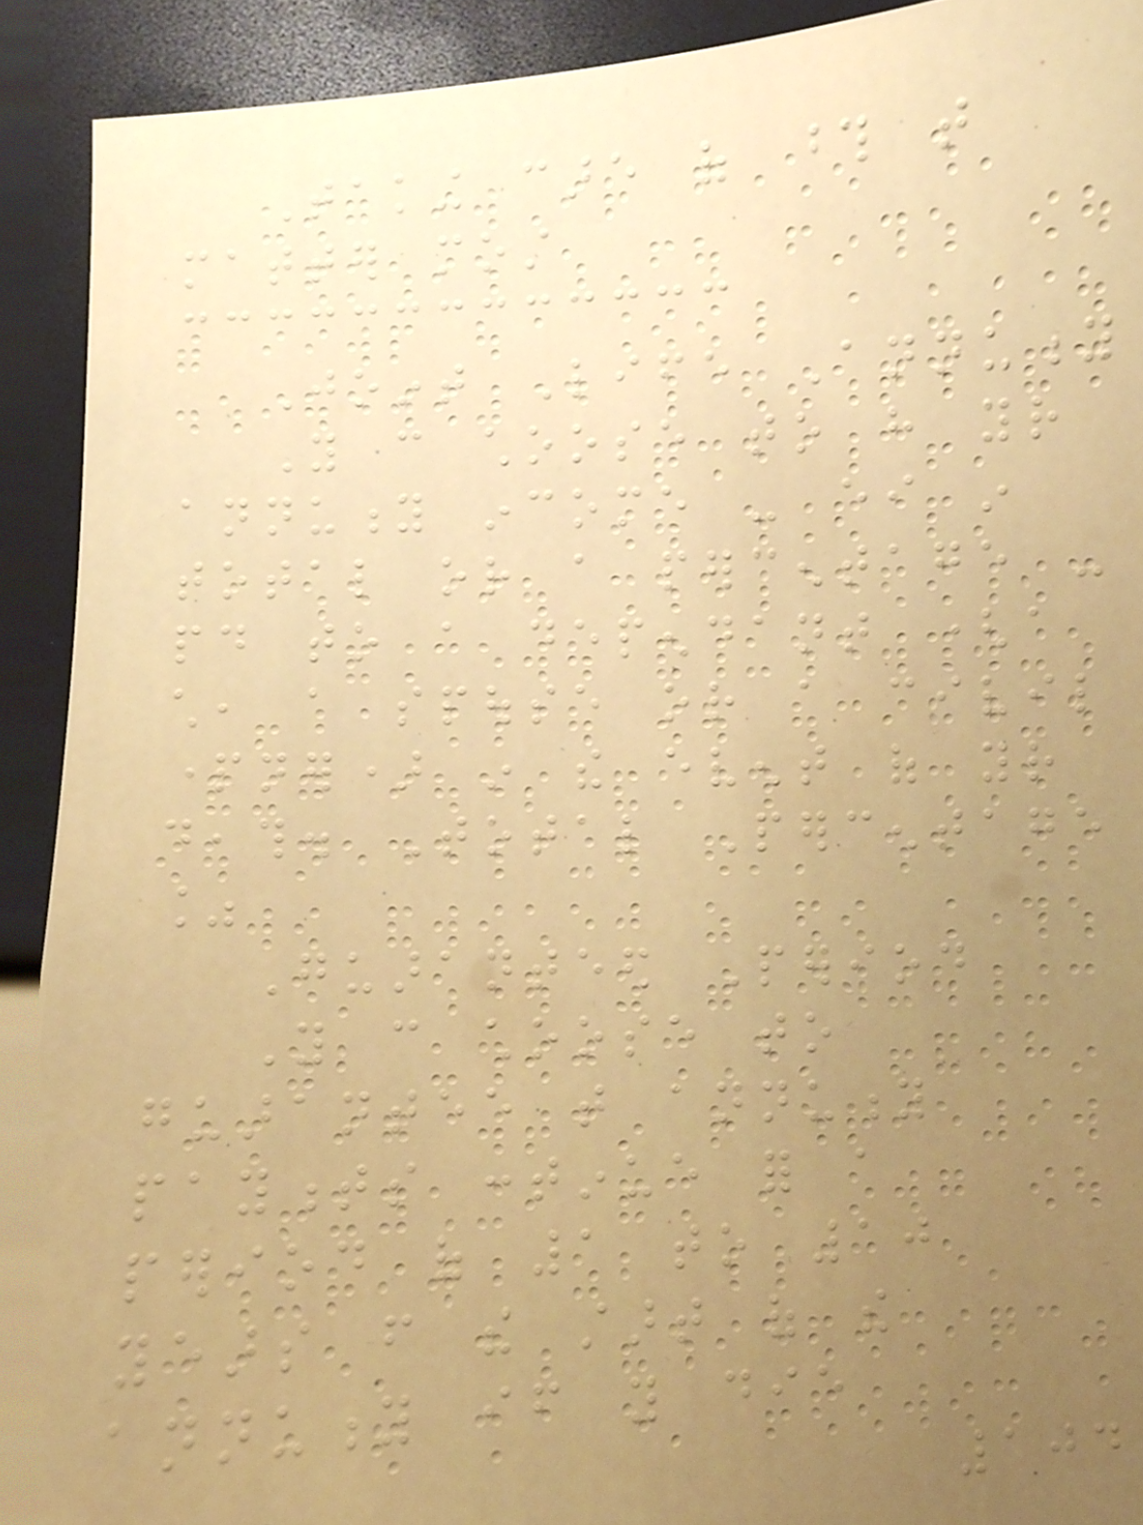Taking care of those that
matter most
Joint Life Annuity
You can choose to have your
annuity income - either in
total or a percentage -
paid to a dependant (a
child, a spouse or a civil
partner) in the event of your
death. Total Percentage
%
Guaranteed Period
You can choose to
guarantee that annuity
payments continue for a
period of 1 to 10
years from the start of the
annuity if you die
104
